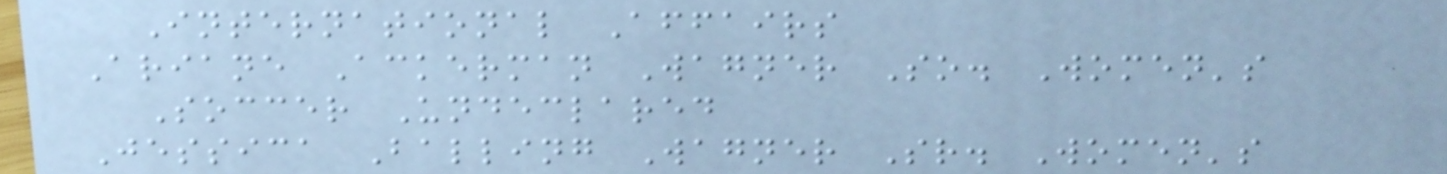International Affairs
Ariane Ackerman Wagner So. Women's
Soccer Undeclared
Jessica Balling Wagner Sr. Women's
